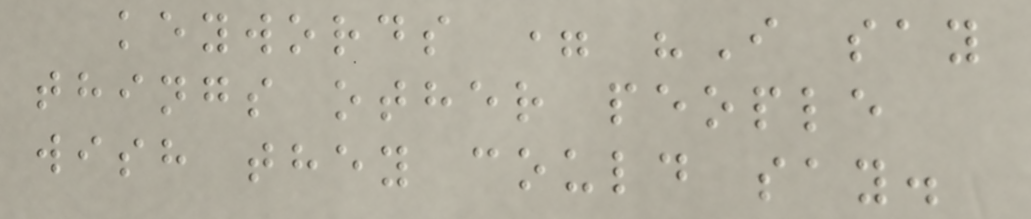keywords = "I say
things other people
wish they could say.
